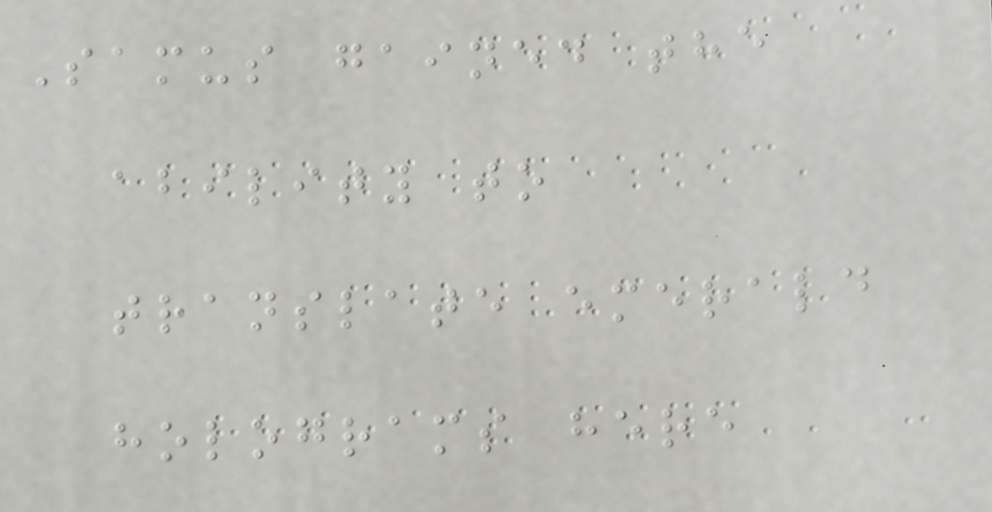Samus gained the
ability to
translate emerald
holograms here
